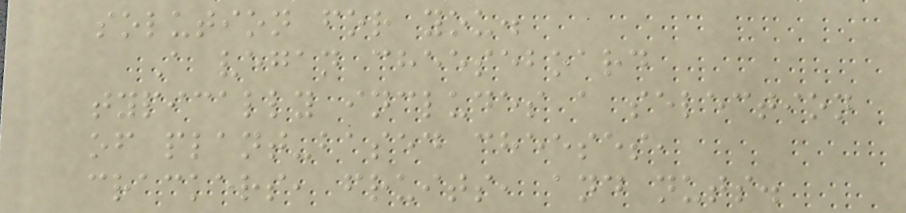solution for you.
A vegan cheeseboard
typically includes a selection
of plant-based cheeses,
crackers, fruits, and nuts.
